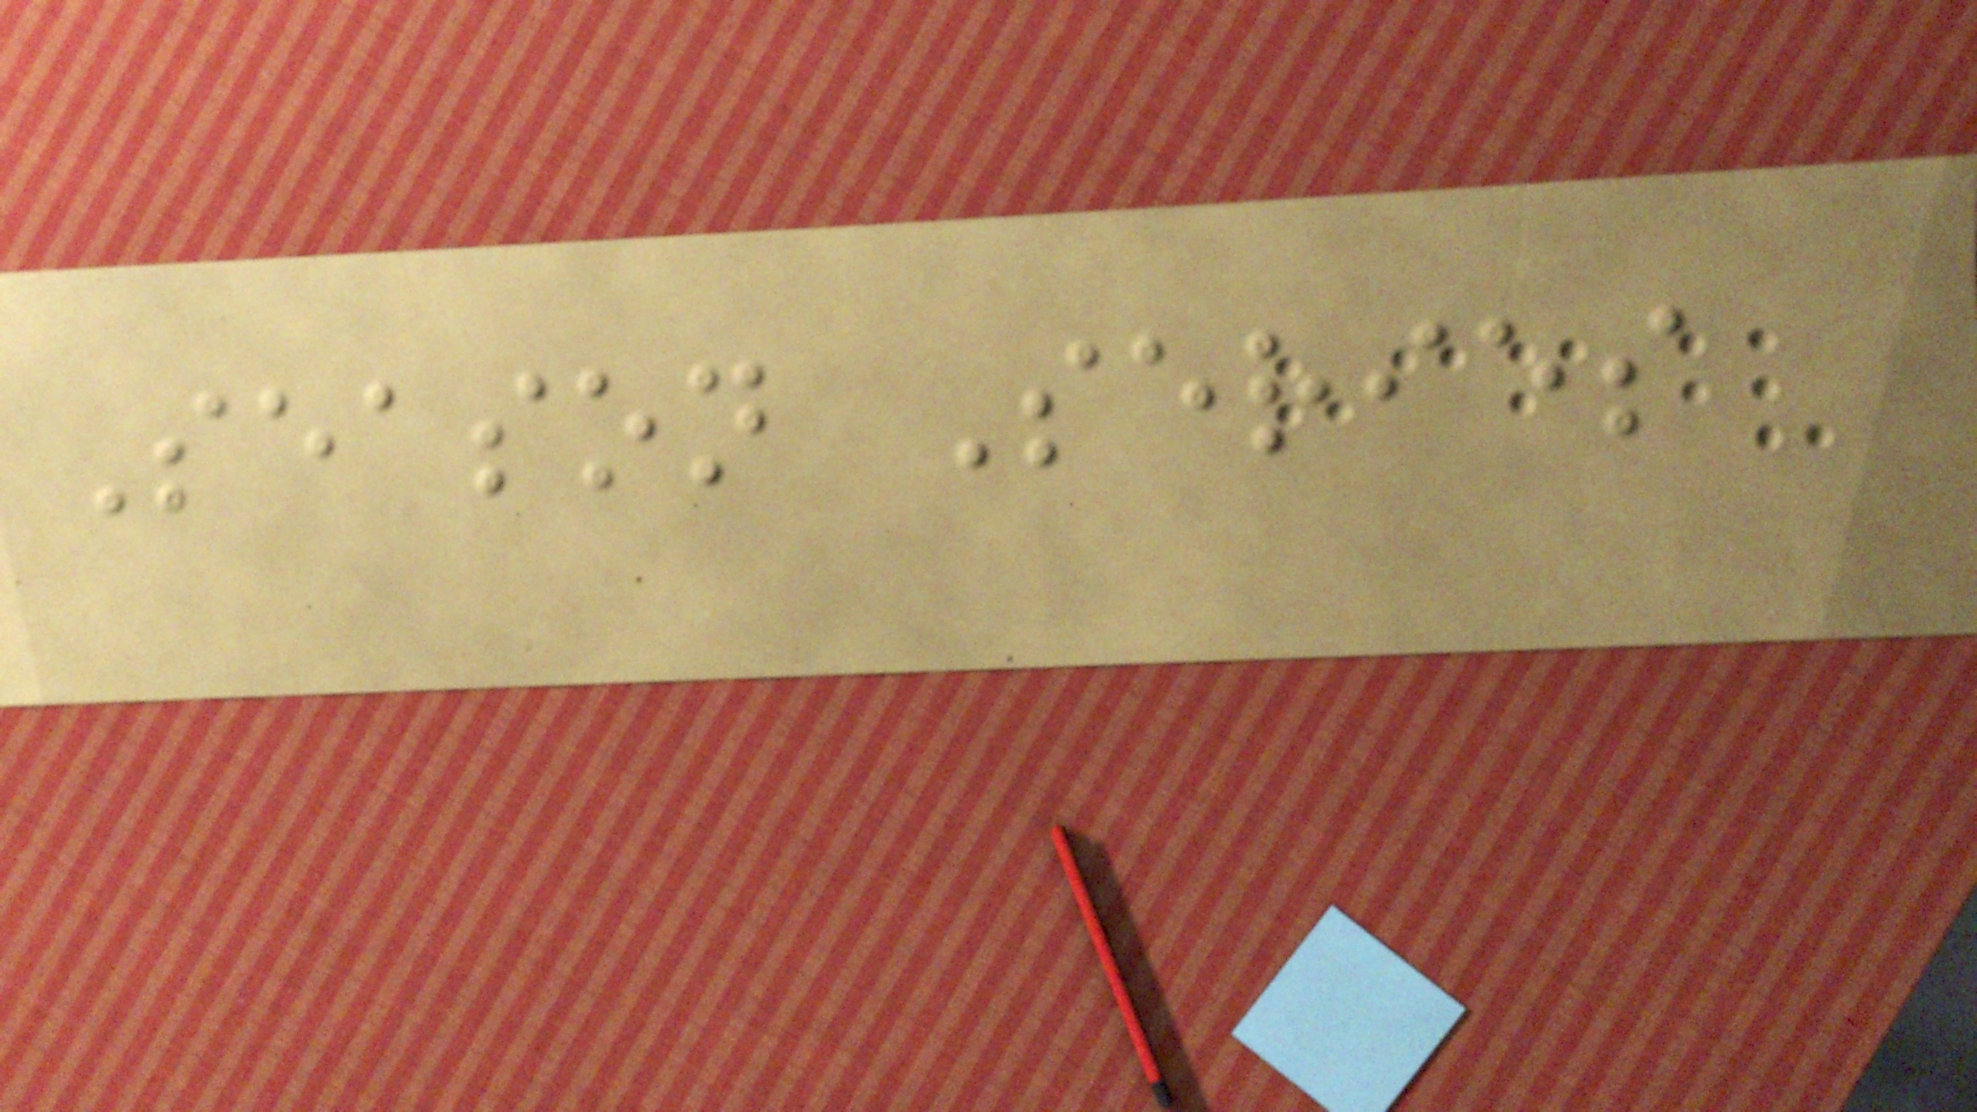Season Series
